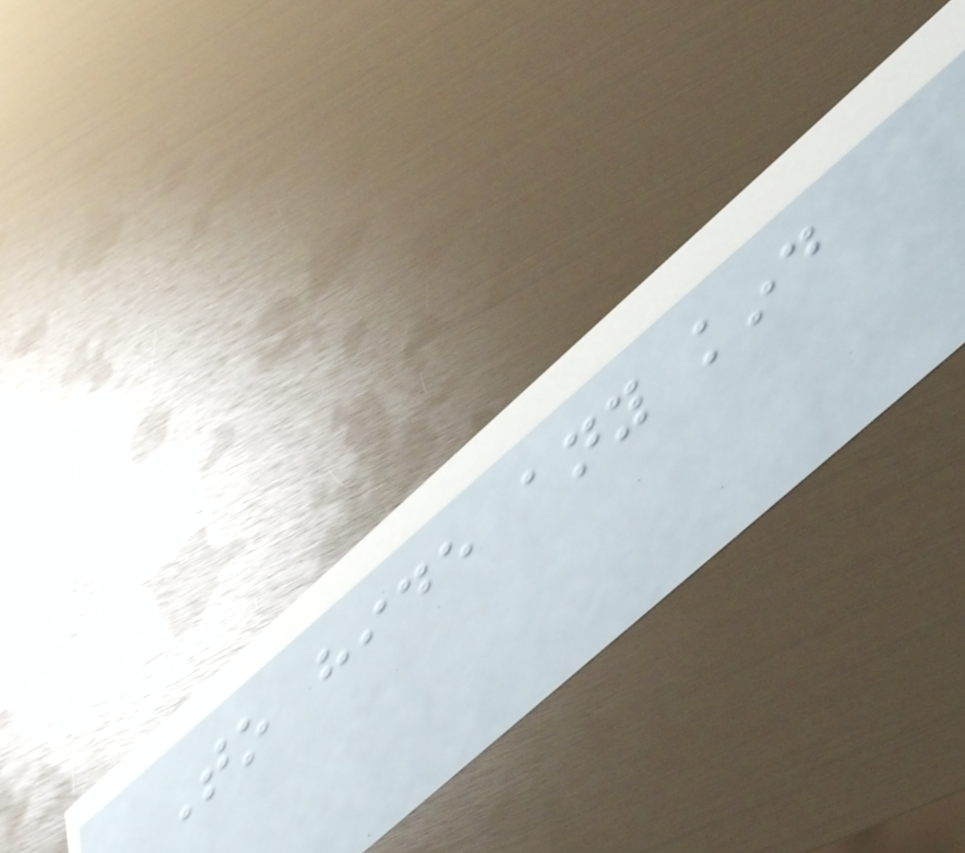To hide any kind
